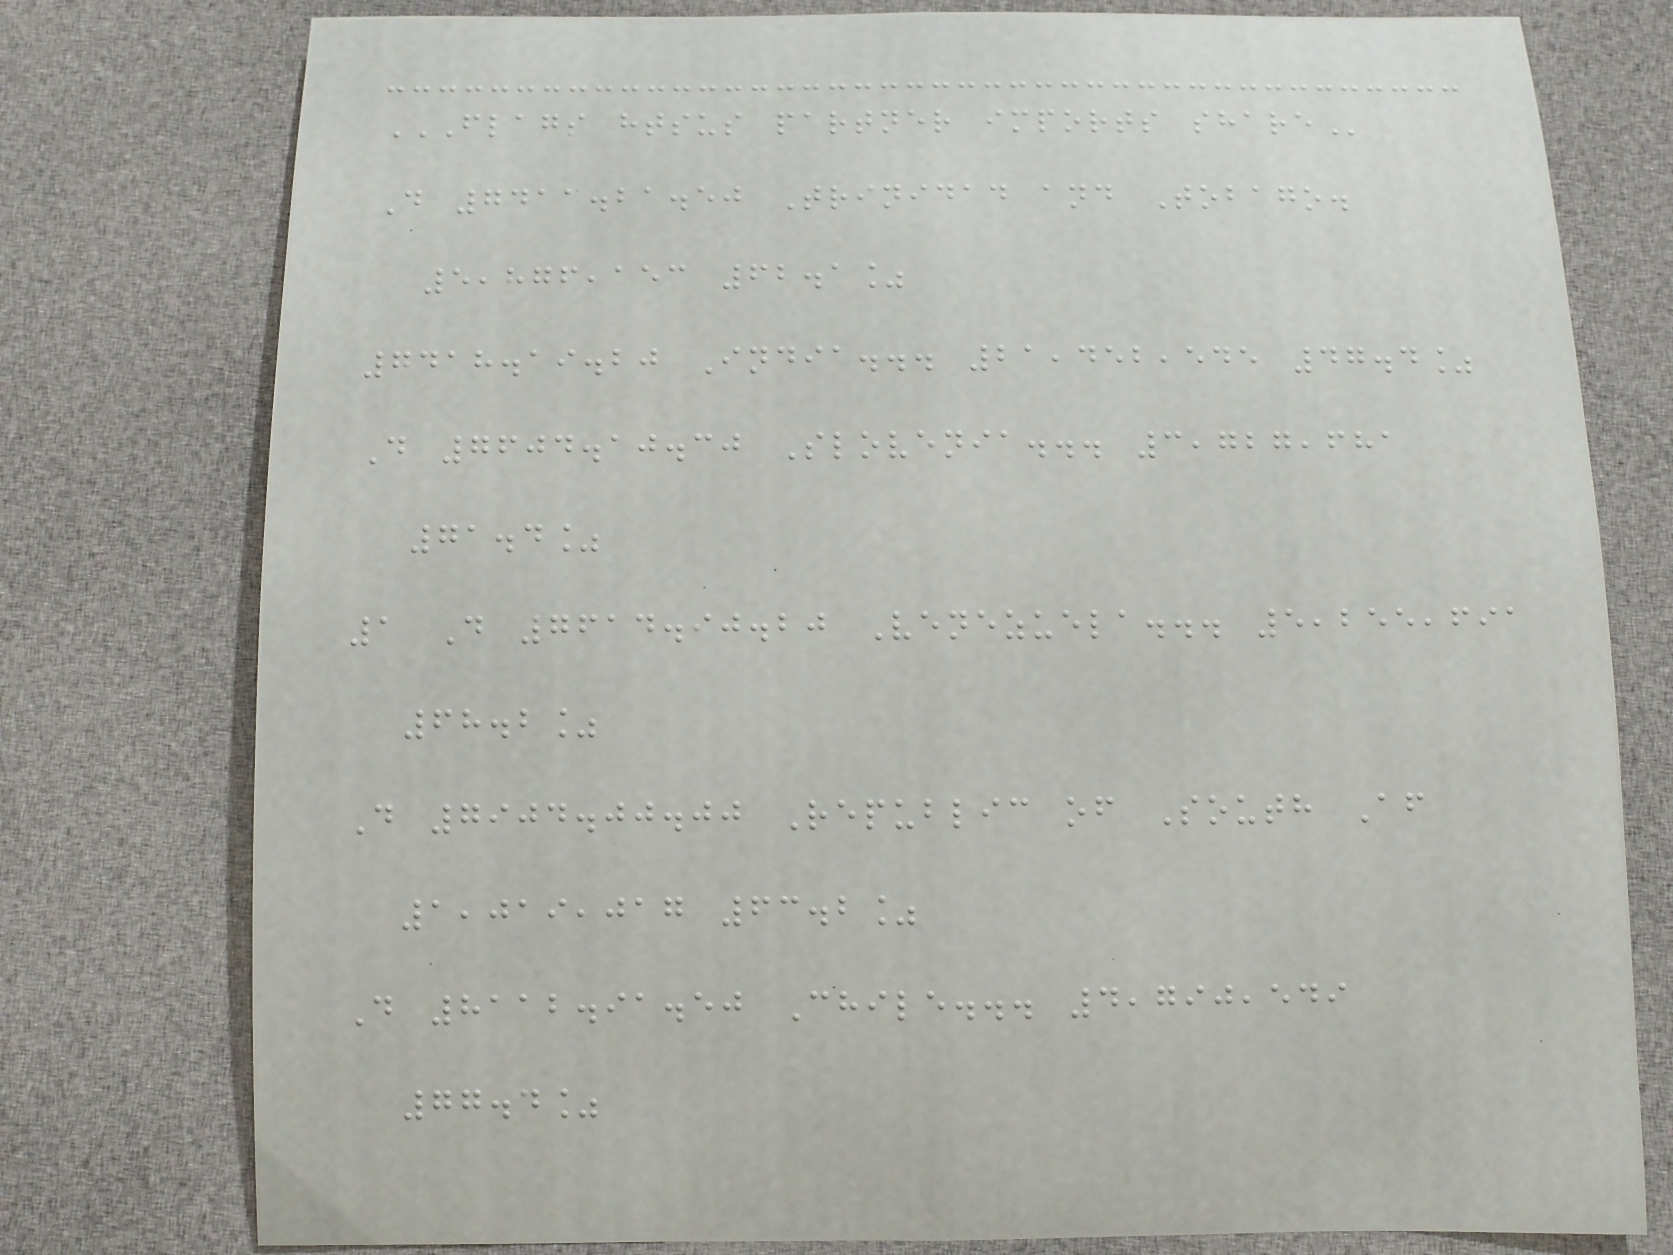FLAGS HTSUS PARTNER IMPORTS SHARE
D 7411.21.50 Trinidad and Tobago.
5,876,153 62.1%
7418.19.20 India... 21,452,545 47.4%
D 7604.10.30 Slovenia... 3,727,681
71.4%
1 D 7614.90.20 Venezuela... 5,255,691
68.2%
D 7904.00.00 Republic of South Af
1,019,017 63.2%
D 8112.91.50 Chile... 4,790,549
77.4%
